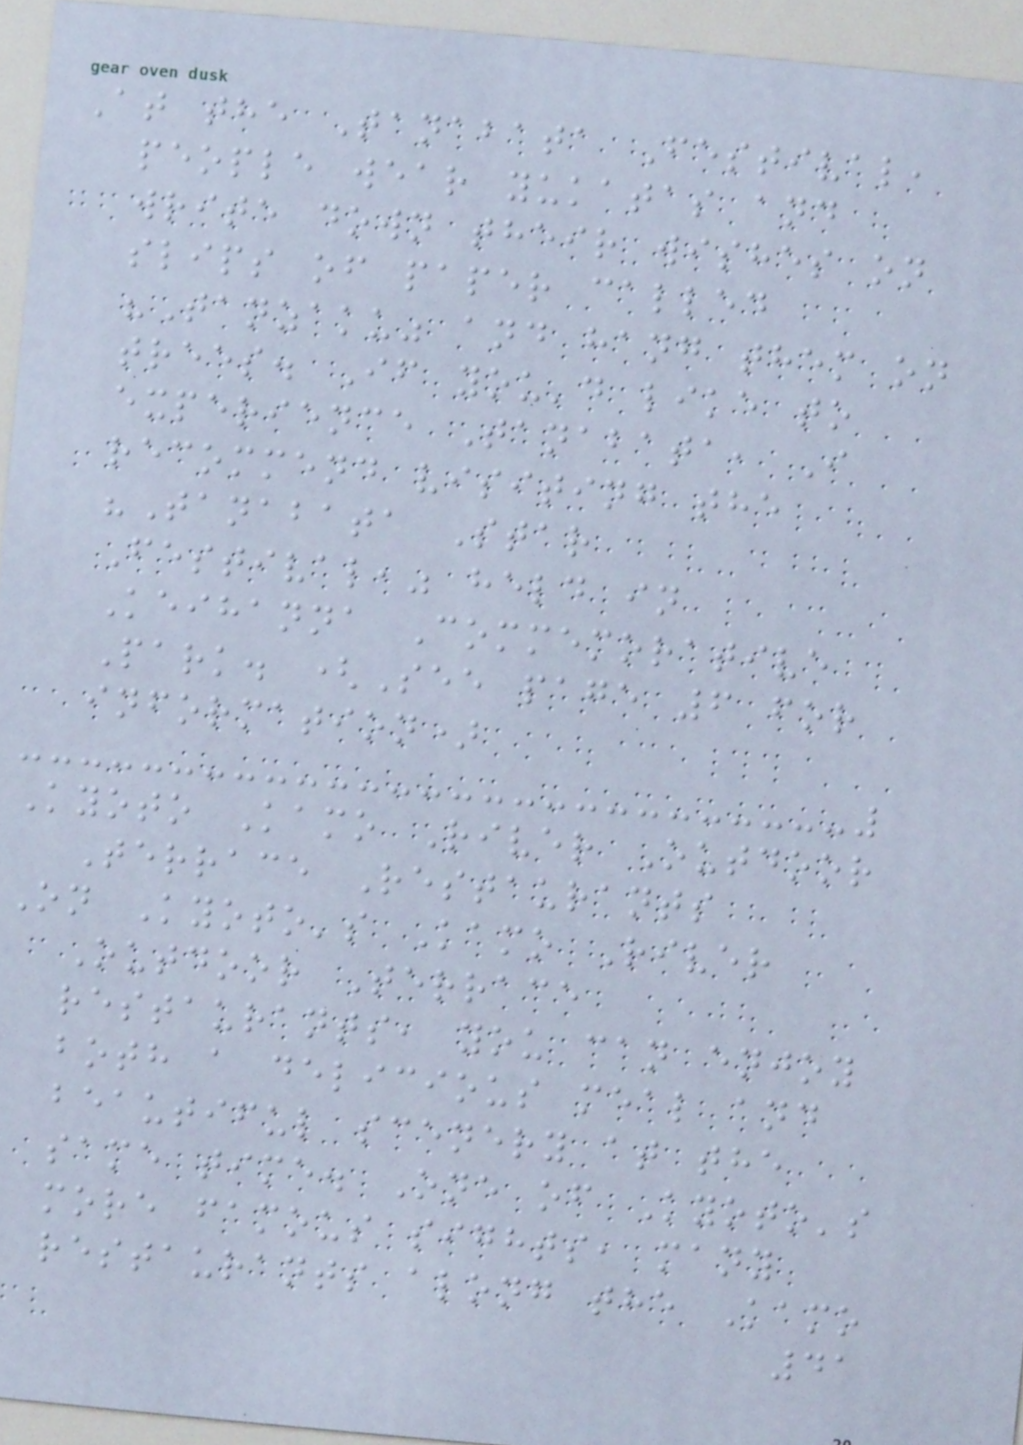At the Tanabata Festival,
people wear yukatas and
write down their wishes on
slips of paper called
"Tanzaku" and hang them on
trees. If you'd like to
experience Tanabata, I
recommend visiting the
"Tanabata Star
Festival," held in
Keihanna Commemorative
Park. (See page 6 for
information)
Kyoto Kamo River Outdoor
Terrace Restaurants
On Kyoto's Kamo River
Outdoor Terrace
restaurants, you can enjoy
both a delicious meal and
beautiful scenery at the
same time. One of Kyoto's
more famous sights, many
restaurants along the Kamo
41
